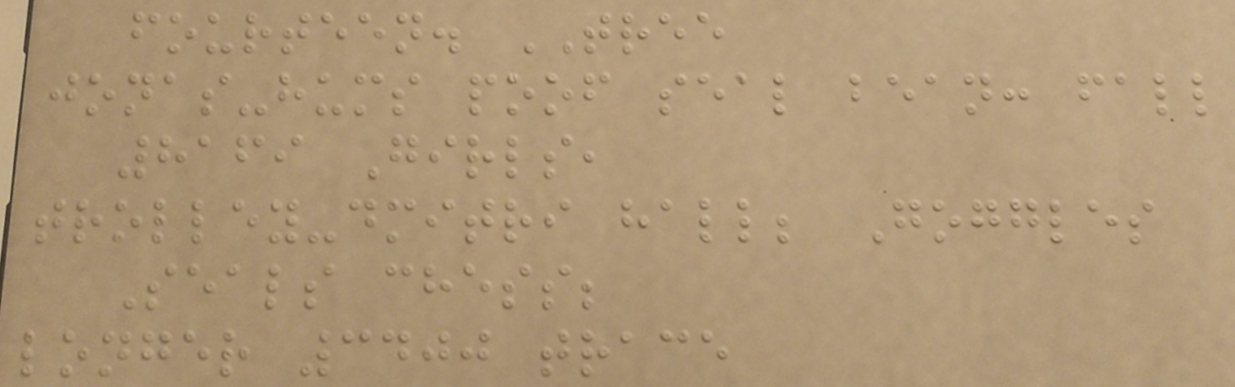fourteen. TREE
jonas-hums poof seal bean: fall
8169 Girls,
trolley-dmitri hall; Goggles
Seals chess;
longer 3400 trace
